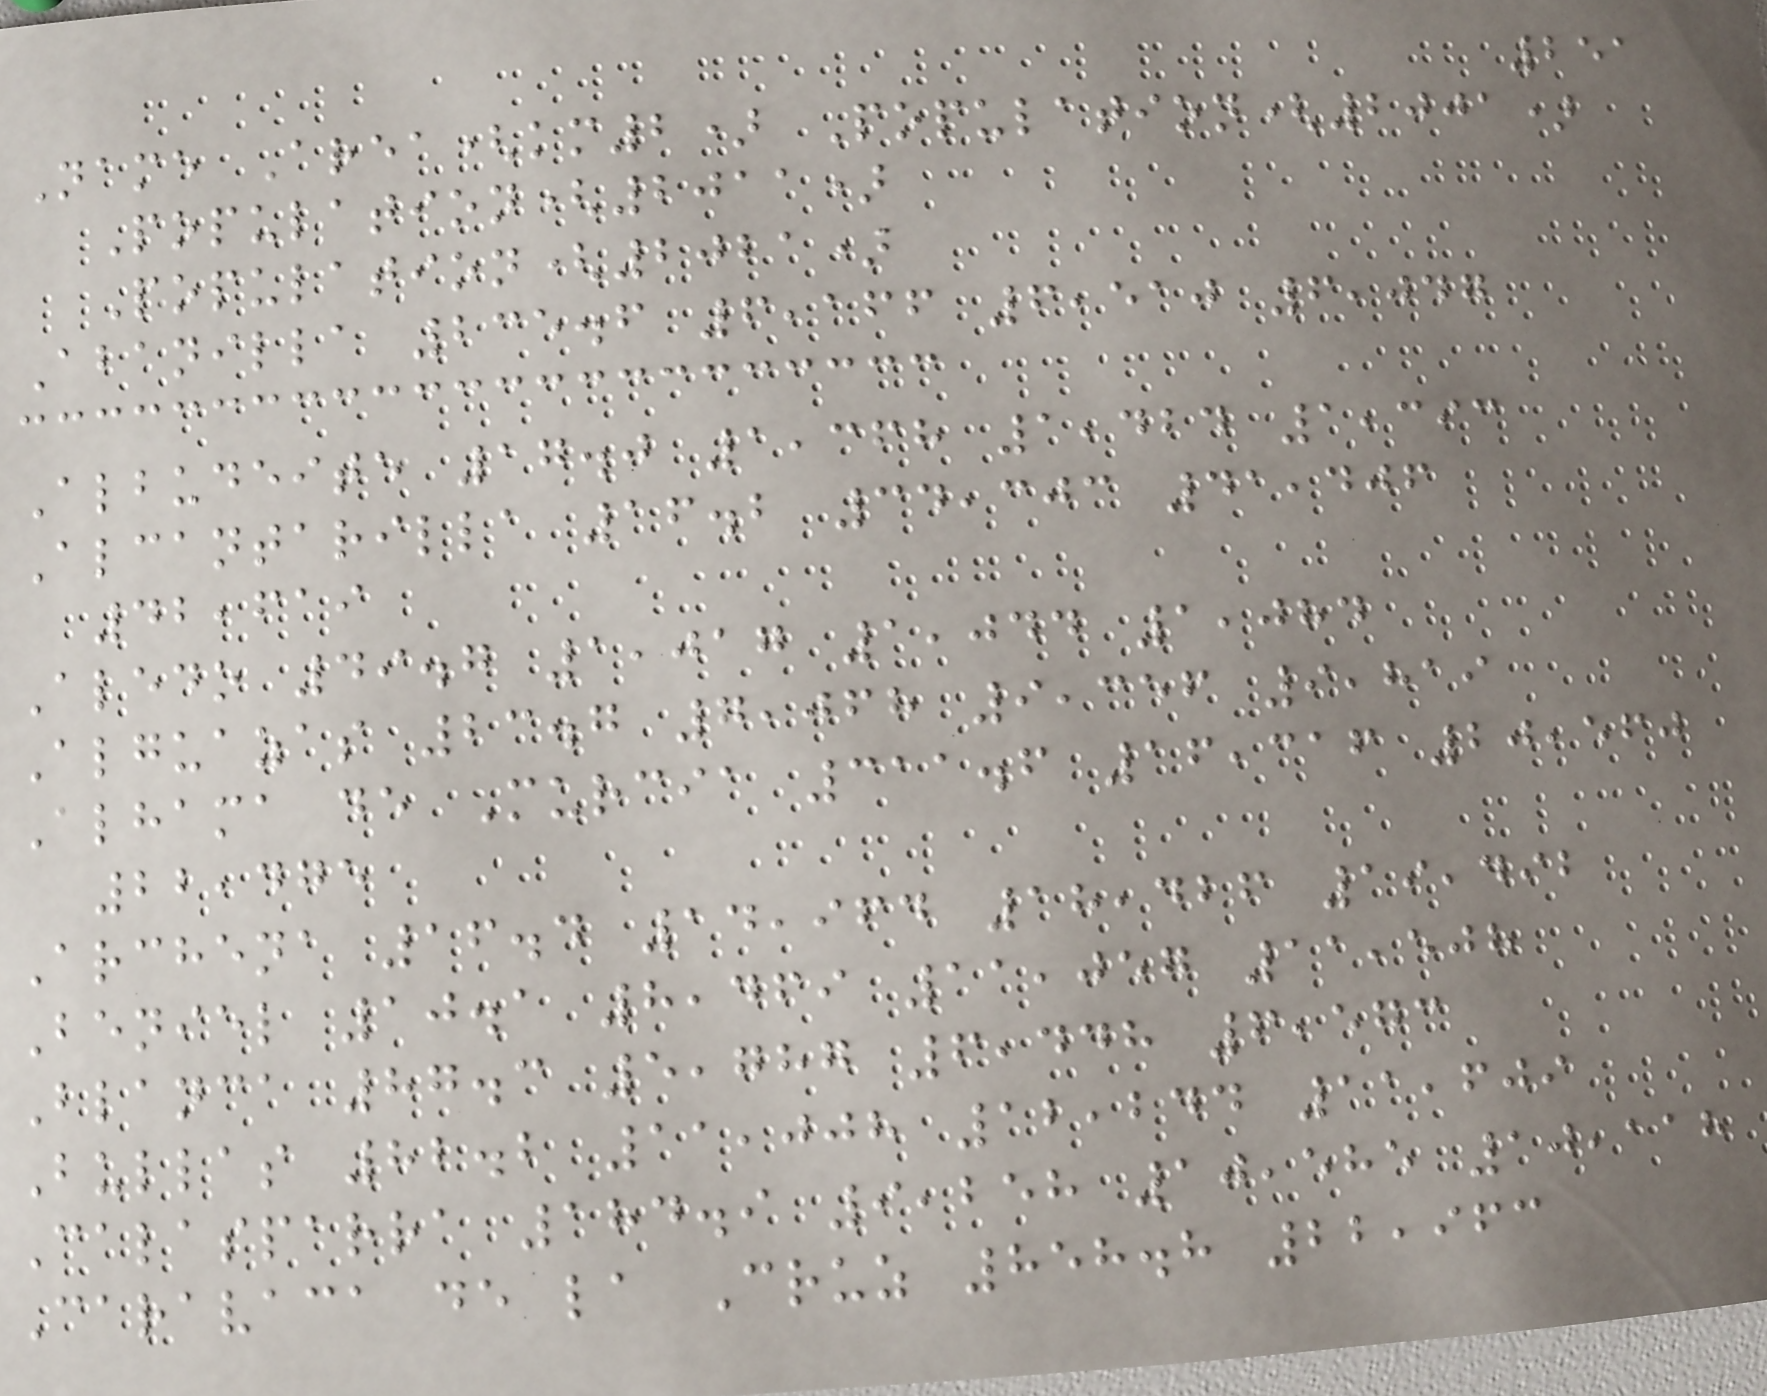251
Name Area(km2) Population(2001)
Population(2011)
Population(2021)
Abanilla 235.6 6,166 6,510 6,047
Albudeite 17.0 1,368 1,424 1,393
Alcantarilla 16.2 34,303 41,406
42,619
Aledo 49.7 1,017 1,044 1,084
Alguazas 23.7 7,068 9,356 9,819
Alhama de Murcia 311.6 16,316 20,560
22,475
Archena 16.4 14,964 18,426 19,492
Beniel 10.1 8,469 11,057 11,508
Blanca 87.3 5,787 6,448 6,573
Bullas 82.2 11,008 12,244 11,609
Calasparra 184.9 9,258 10,585 10,118
Caravaca de la Cruz 858.8 22,963
